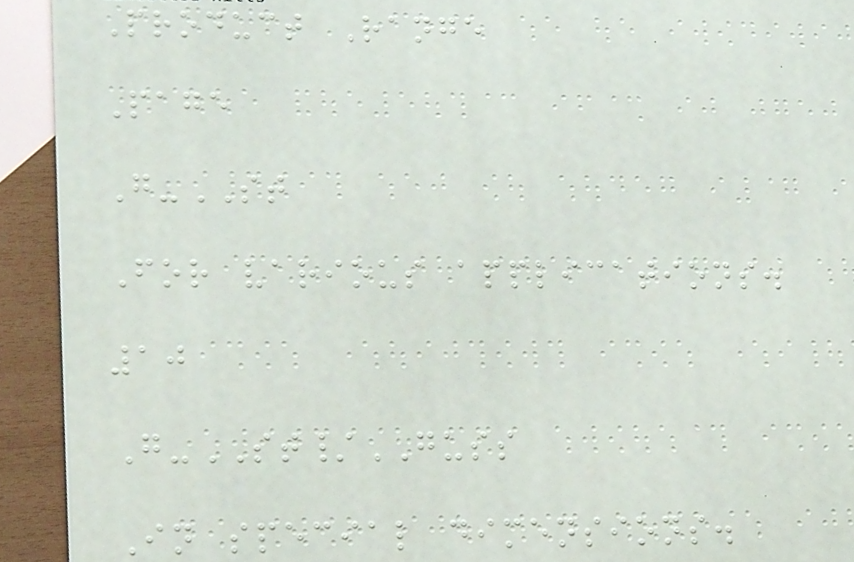Product Range
Page
G-ST
For various applications.
10
G-ST/GUSS
In special dimensions.
